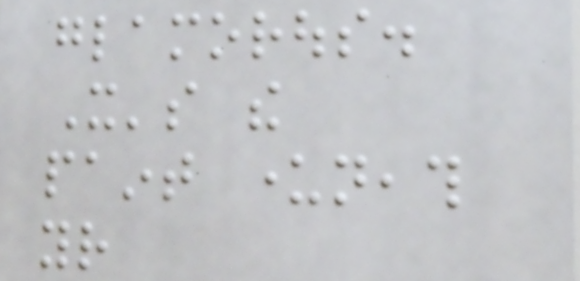glamorous.
It's the
paint underneath
your
